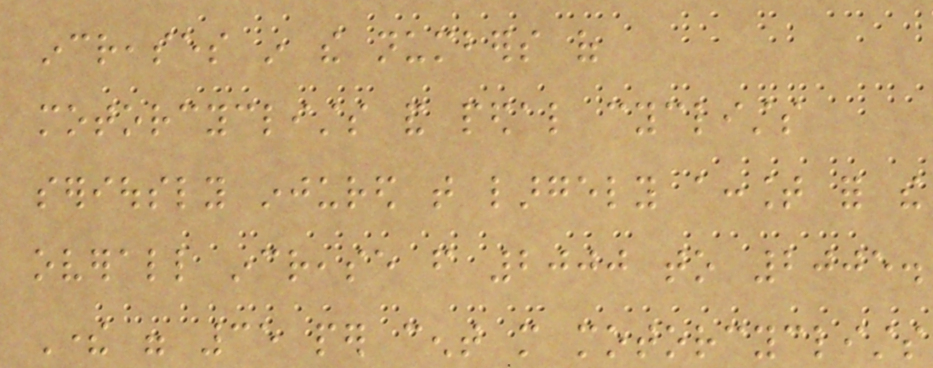increases in the numbers of
motorcyclists and pedal cyclists
seriously injured that largely account for the
overall increase from 2000 to 2005.
There were 35 per cent more motorcyclists
